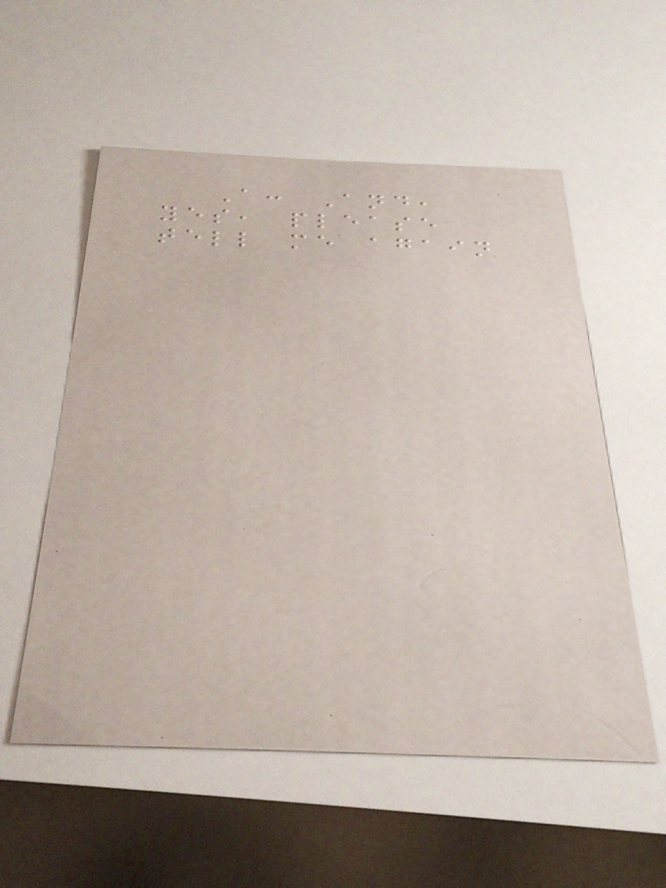A: And,
yes, please
tell me again
